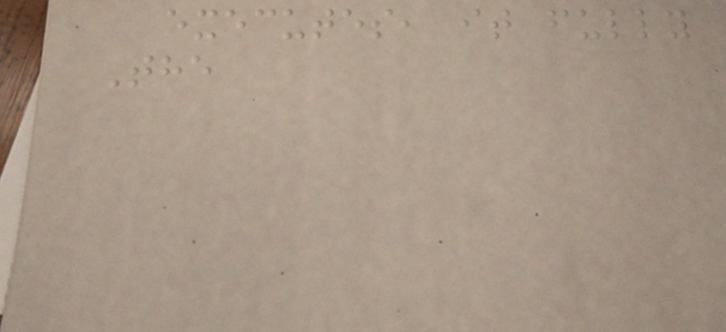executes, it fully
The
